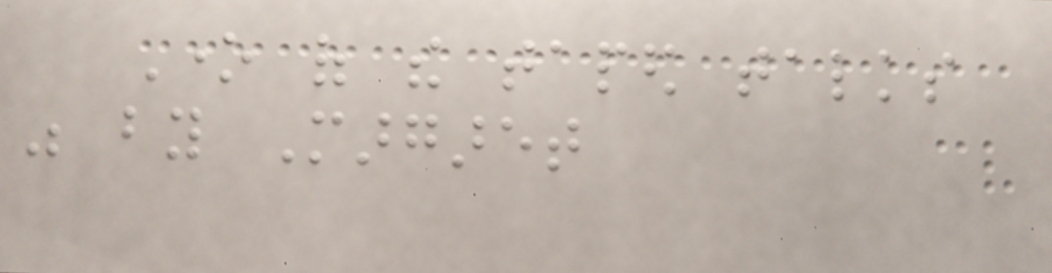One of the taped talks
was by Margaret
